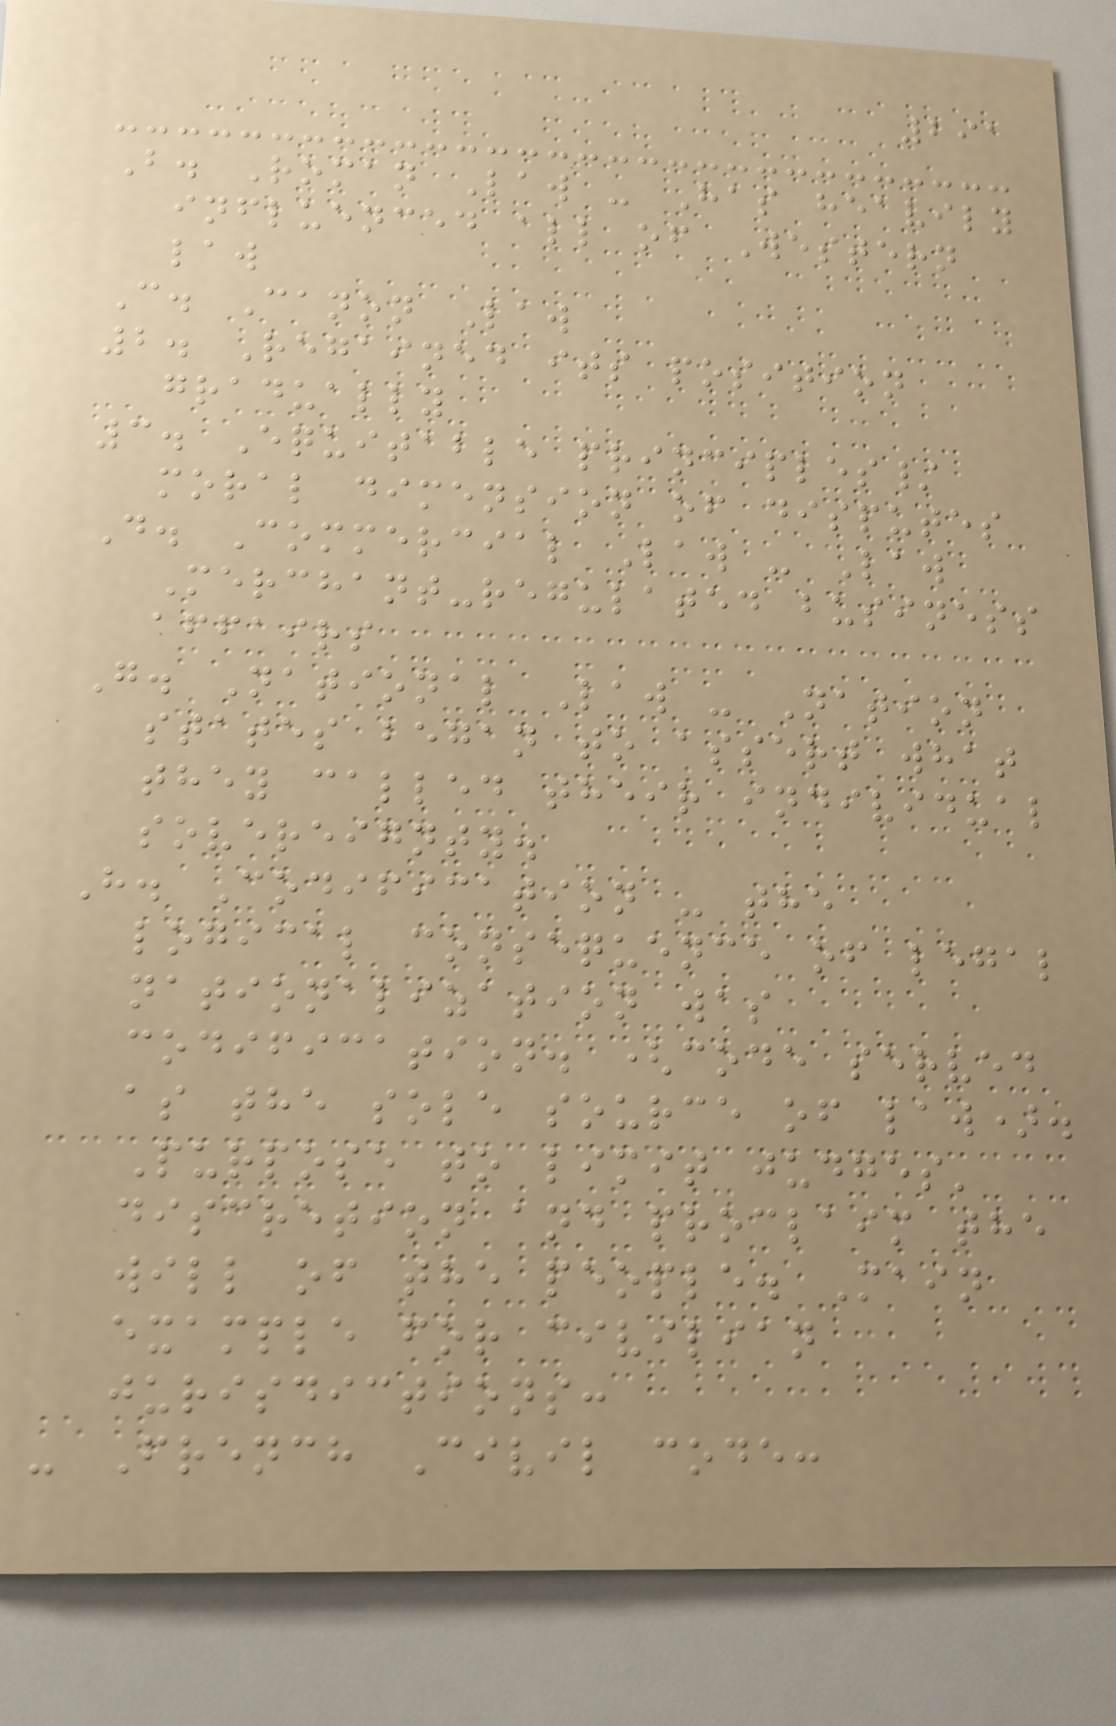291
B. Roman Law - Has heavily
influenced all of Western
law
C. Canon Law
2. Regained its position
gradually
3. Equitable principles/
moral dimension of disputes
D. Commercial Law - Law
Merchant-regulated business
affairs
G. National Law - Nation
states began to assert what
they called their individual
sovereignty.
H. Codification - the
logical consequence of legal
nationalization was
codification. (code served
as the sole source of law).
Purpose to limit judges'
discretion and proclaim the
will of the people. Main
example for civilian
jurisdictions:
- French Civil code:
